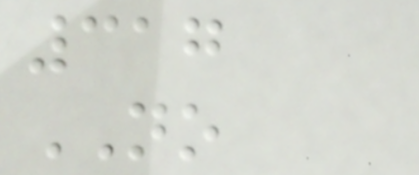317
NO
